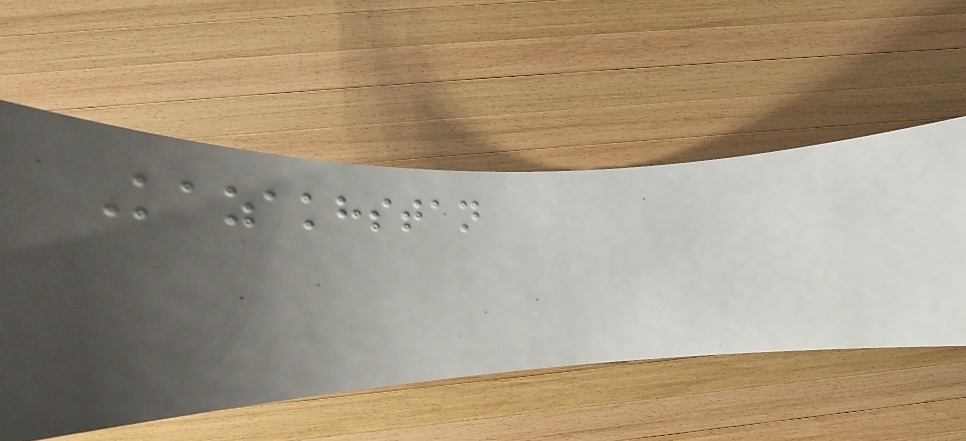Kazakhstan
